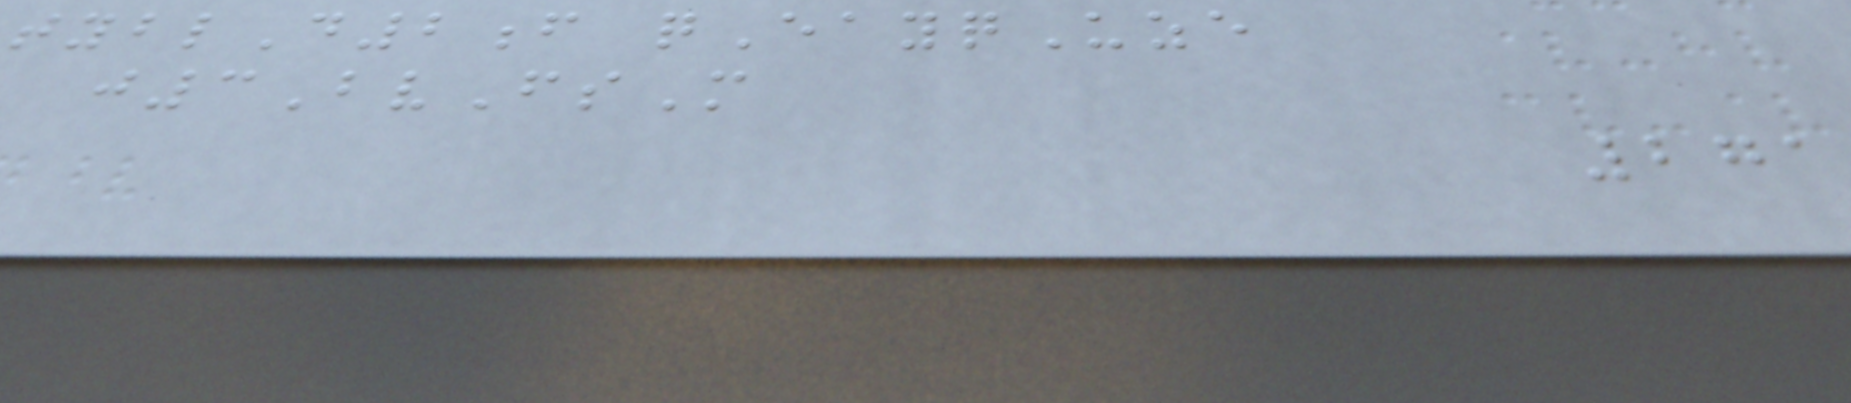tyblD2f qEayqUze
j3BvFsM
271
